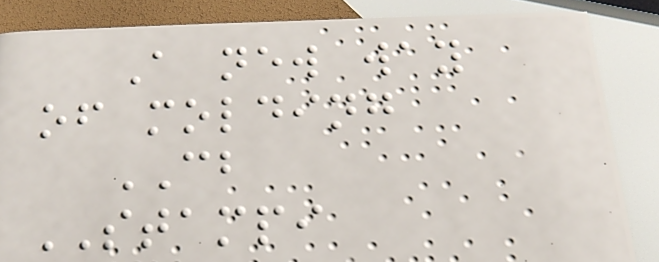A new way
of molding
CB
STAMPI
